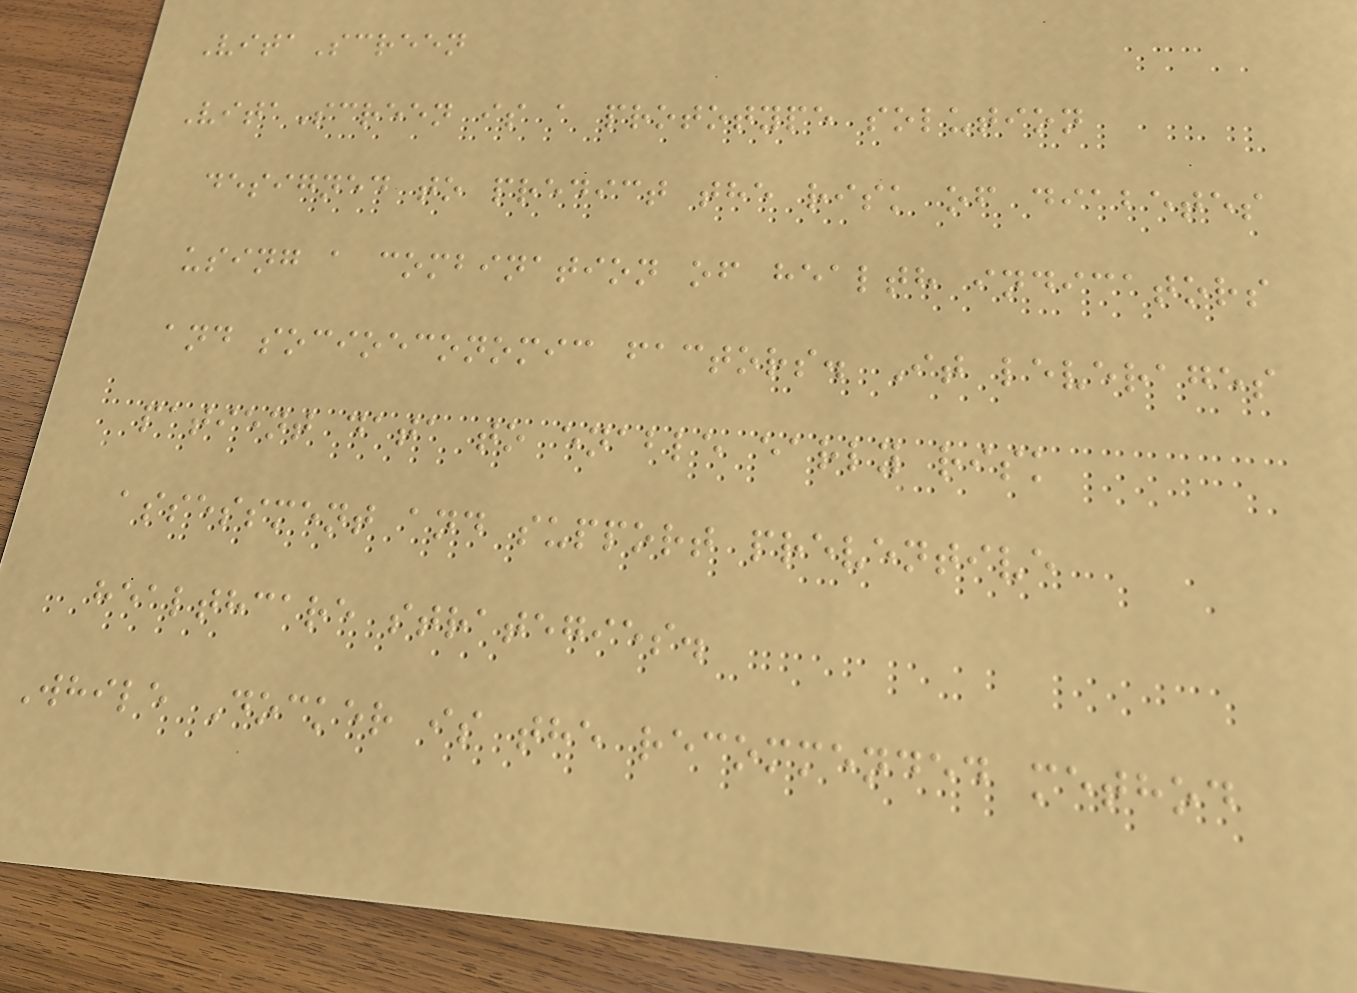VitaScreen
VitaScreen is a prototype solution
designed to predict the risk of diabetes
using a combination of health indicators
and socioeconomic factors. It leverages
patient data to enable early risk
assessment and support preventive
healthcare strategies.
While Docker is the recommended method
